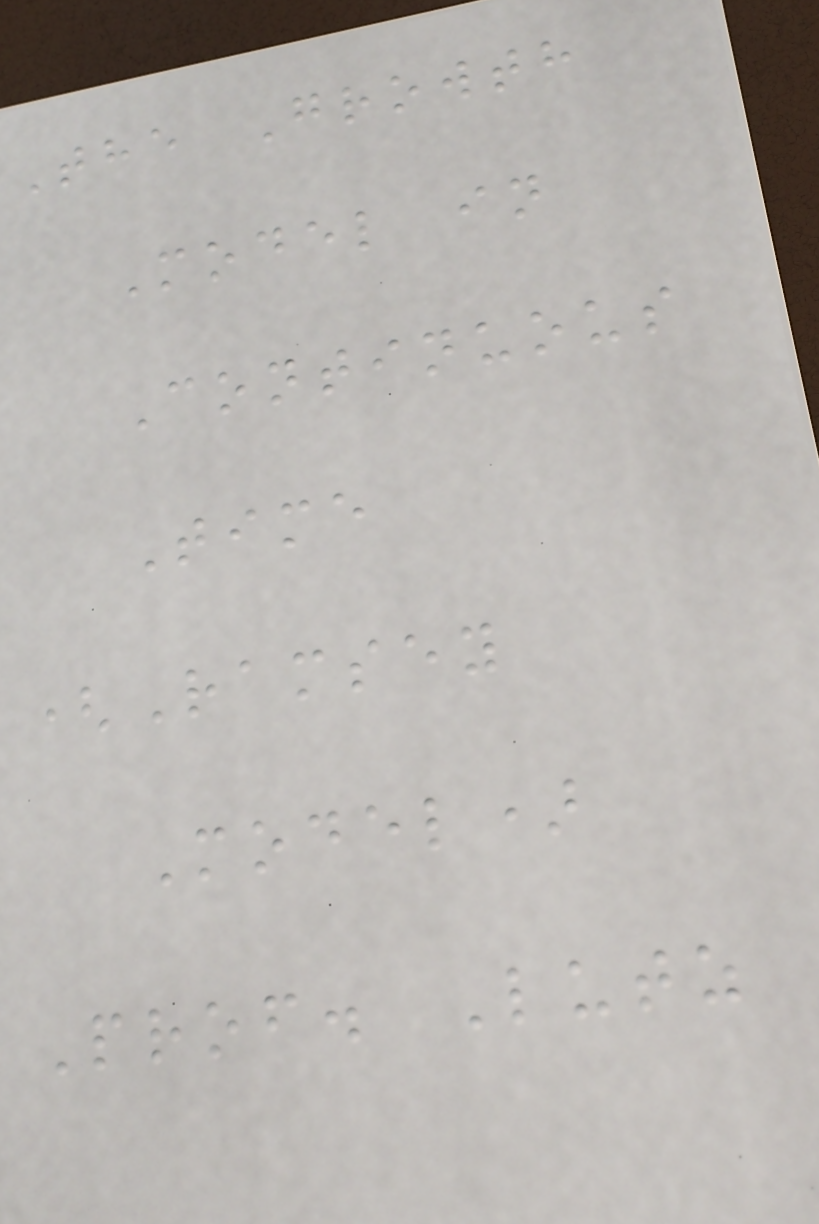The Growth
Model in
Continuous
Time
(Ramsey
Model)
Prof. Lutz
